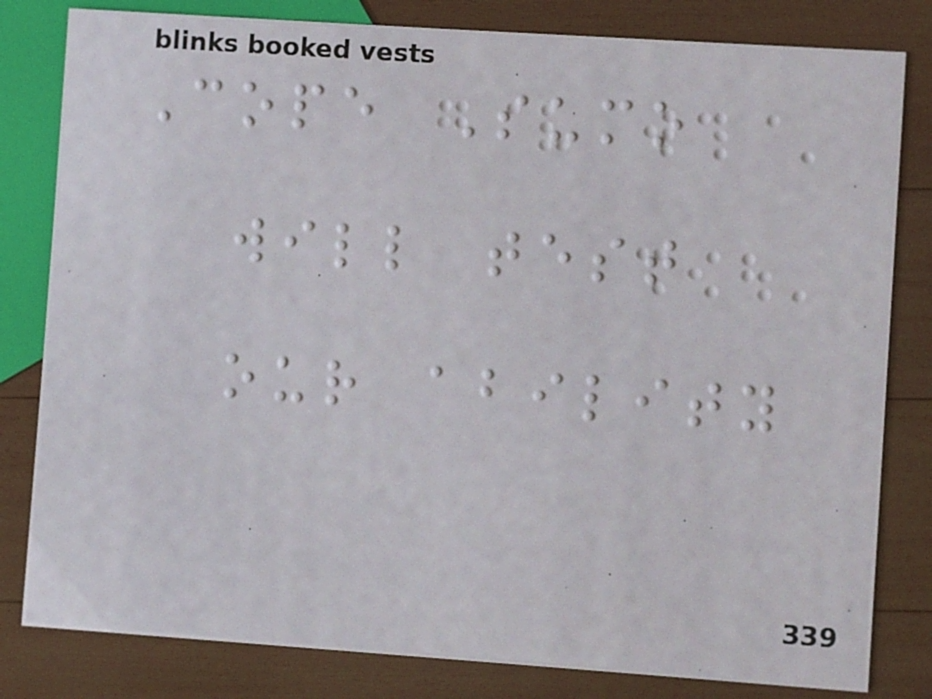Cope Sumo
will test
our ability
